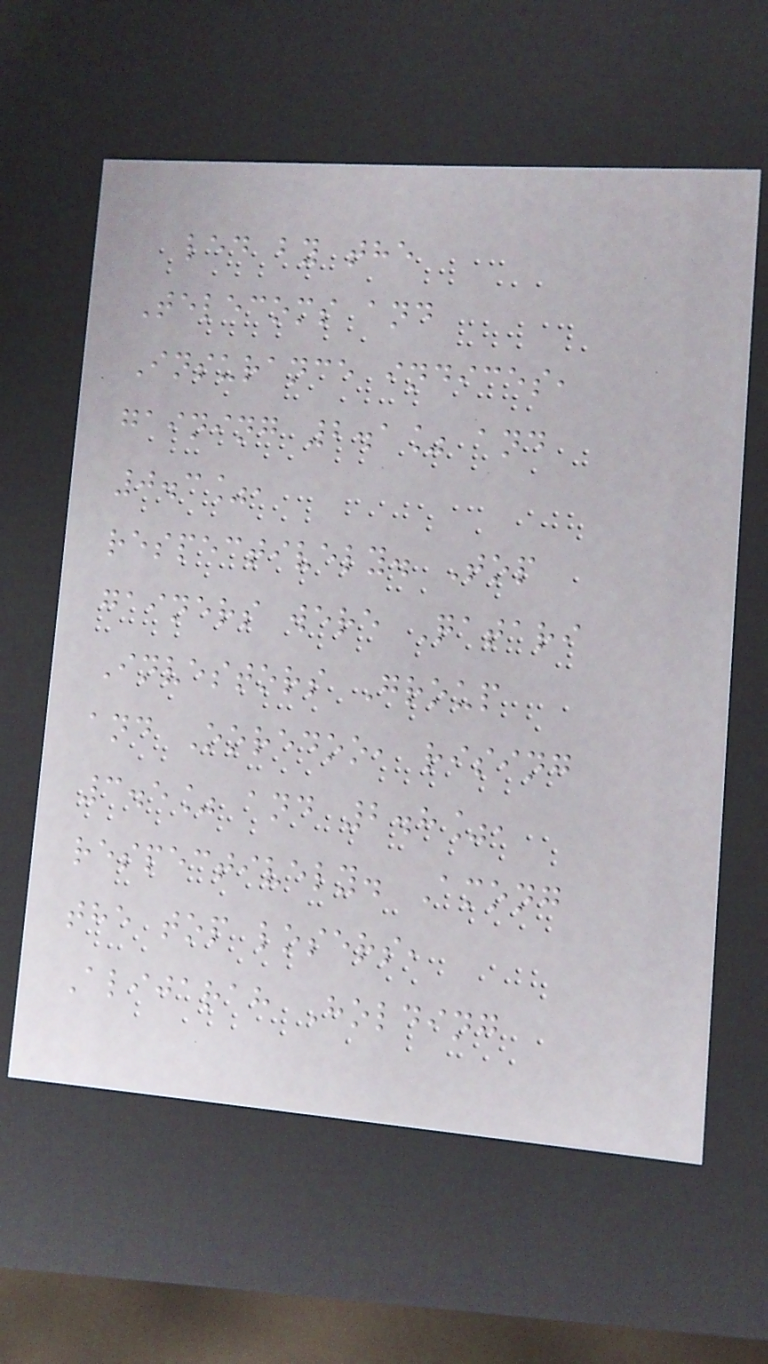led by the
Telecoms and
Insurance indices,
gaining 2.1% and
0.3%,
respectively. Top
gainers were Qatari
Investors Group
and Ooredoo, rising
3.5% and 2.8%,
respectively. Among
the top losers,
Alijarah Holding
